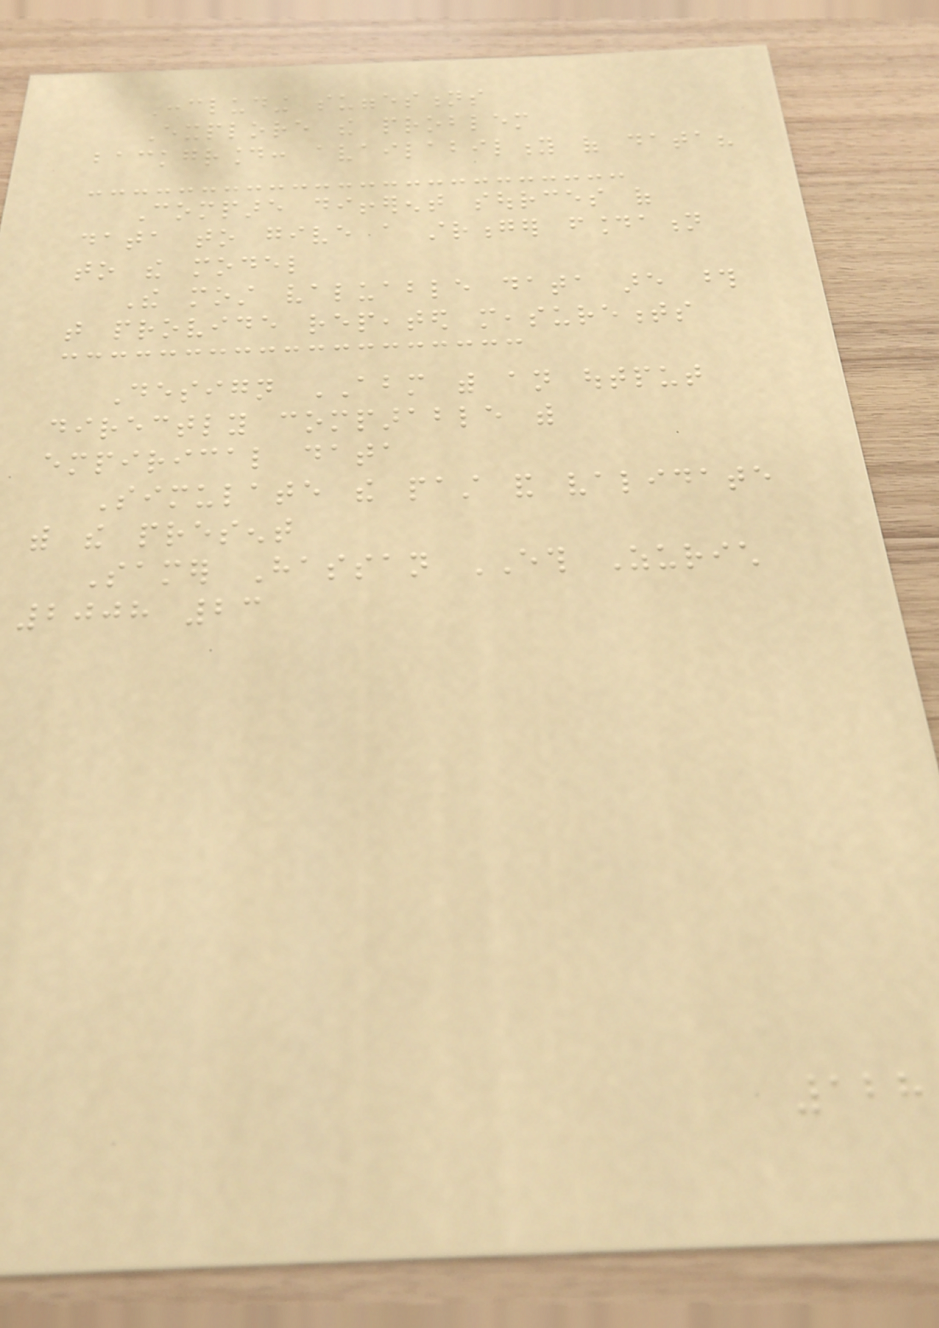Concluding suggestions
Explore the problem
background: availability of data?
Compare different sources of
data to give a stronger foundation
to the model
The most valuable data are those
that provide repeated measurements
Design ABM with an output
directly comparable with
empirical data
Simulate the past and validate
with the present
Samer Hassan ETH Zurich
2008 23
128
